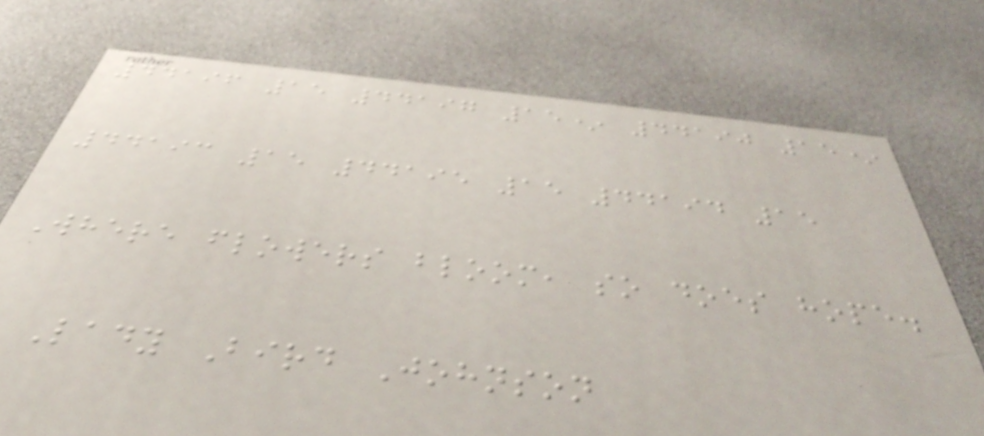44196 15 44197 15* 44190 15*
44193 15 44195 15 44194 15
Where flowers bloom, so does hope.
Lady Bird Johnson
